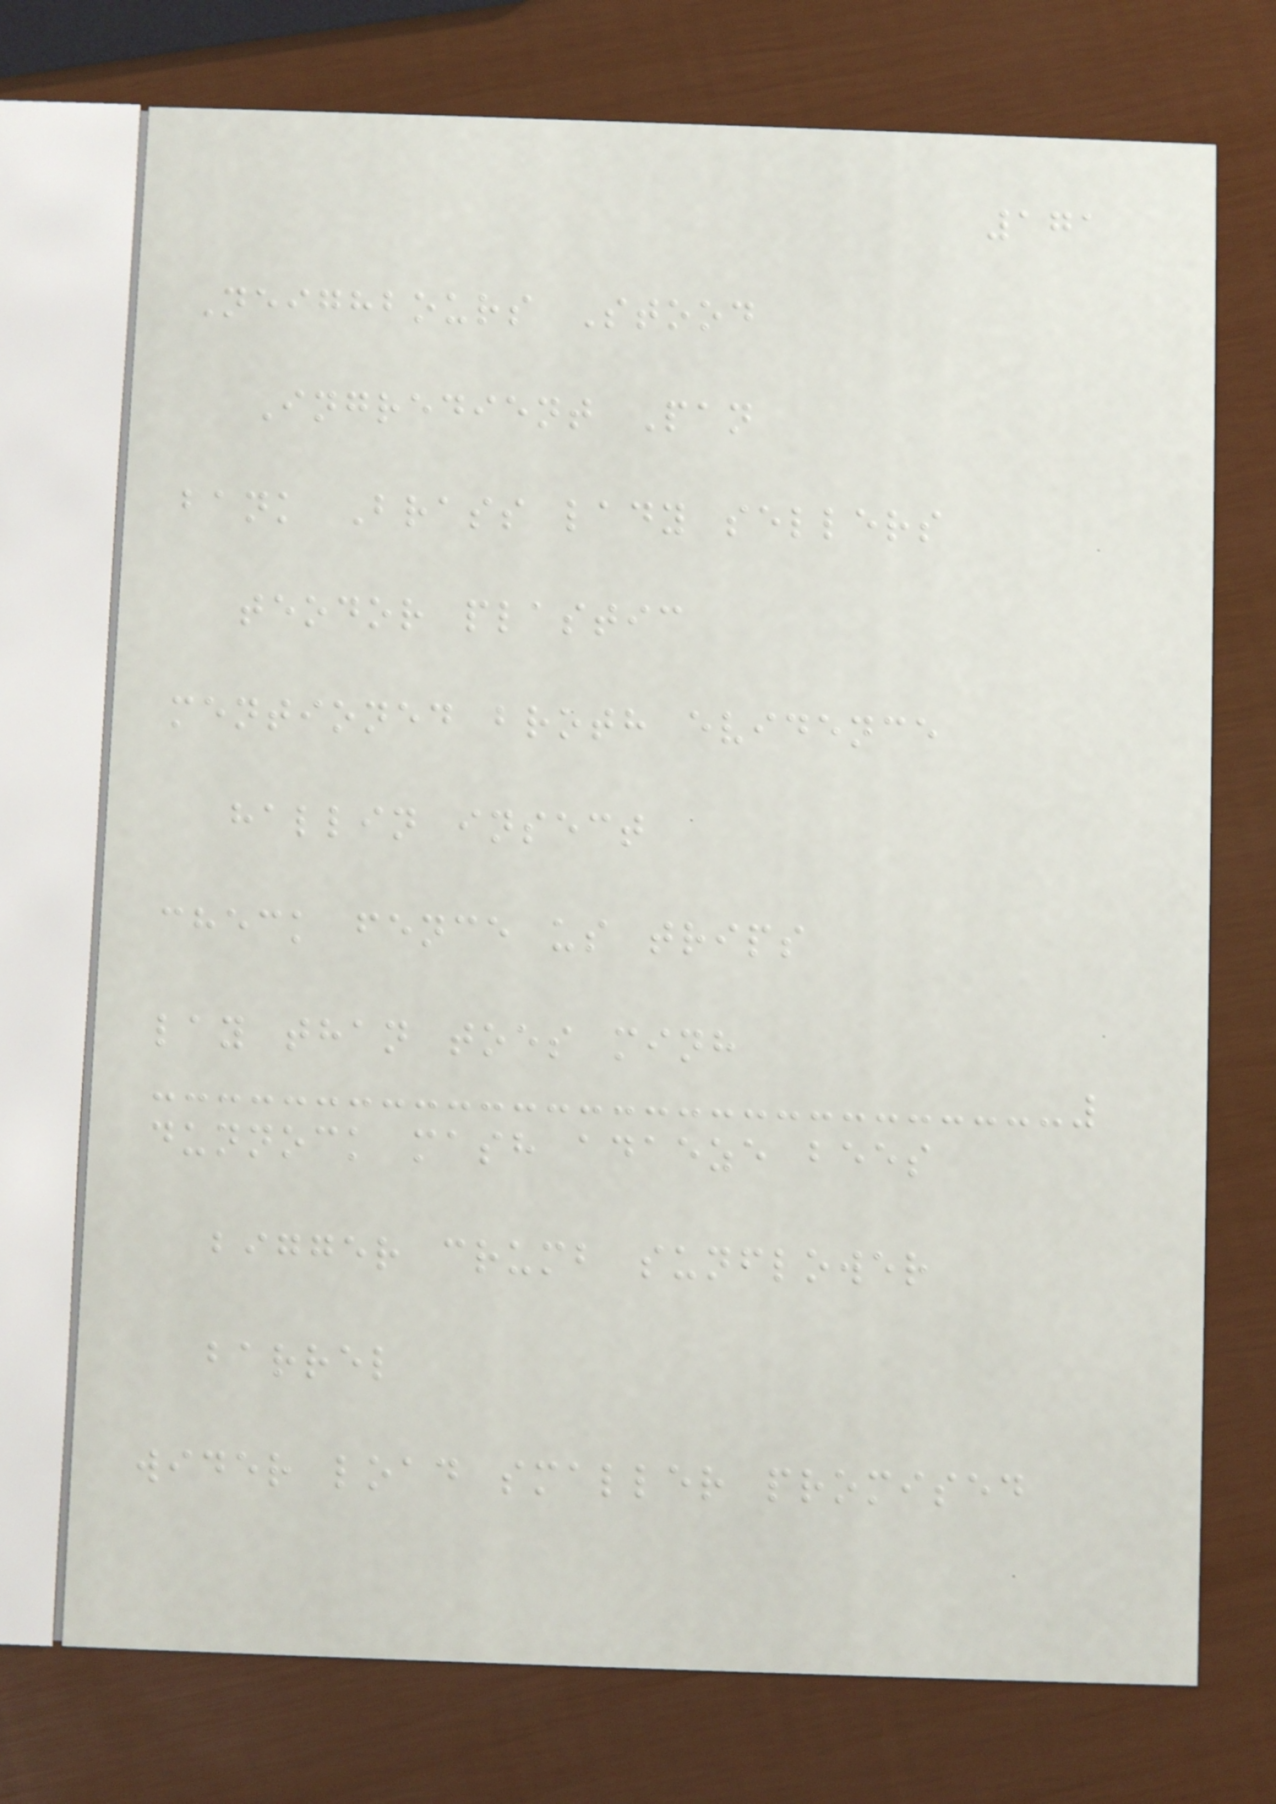171
Neighbours Stood
Ingredient Pan
bank Brass lady sellers
teodor plastic
mentioned broth evidence
hallin insect
check fence us trips
lay than toes minh
dunnock mash adaeze bees
bigger crumb sunflower
barrel
wider load smaller promised
